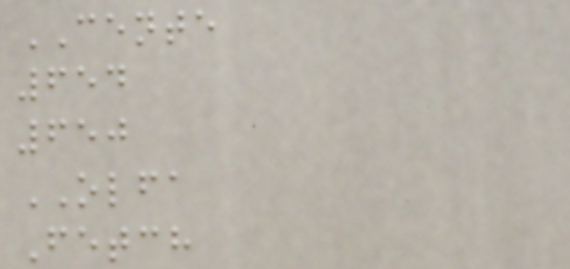CENTE
654
650
OLFA
Fetch
